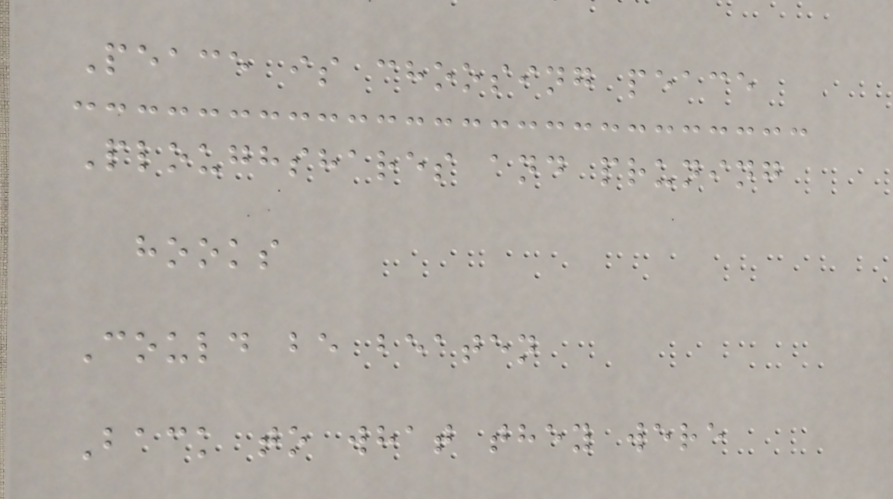Peace is choosing peace
Ploughshares and pruning
hooks
Could be beaten
Back to what they were
